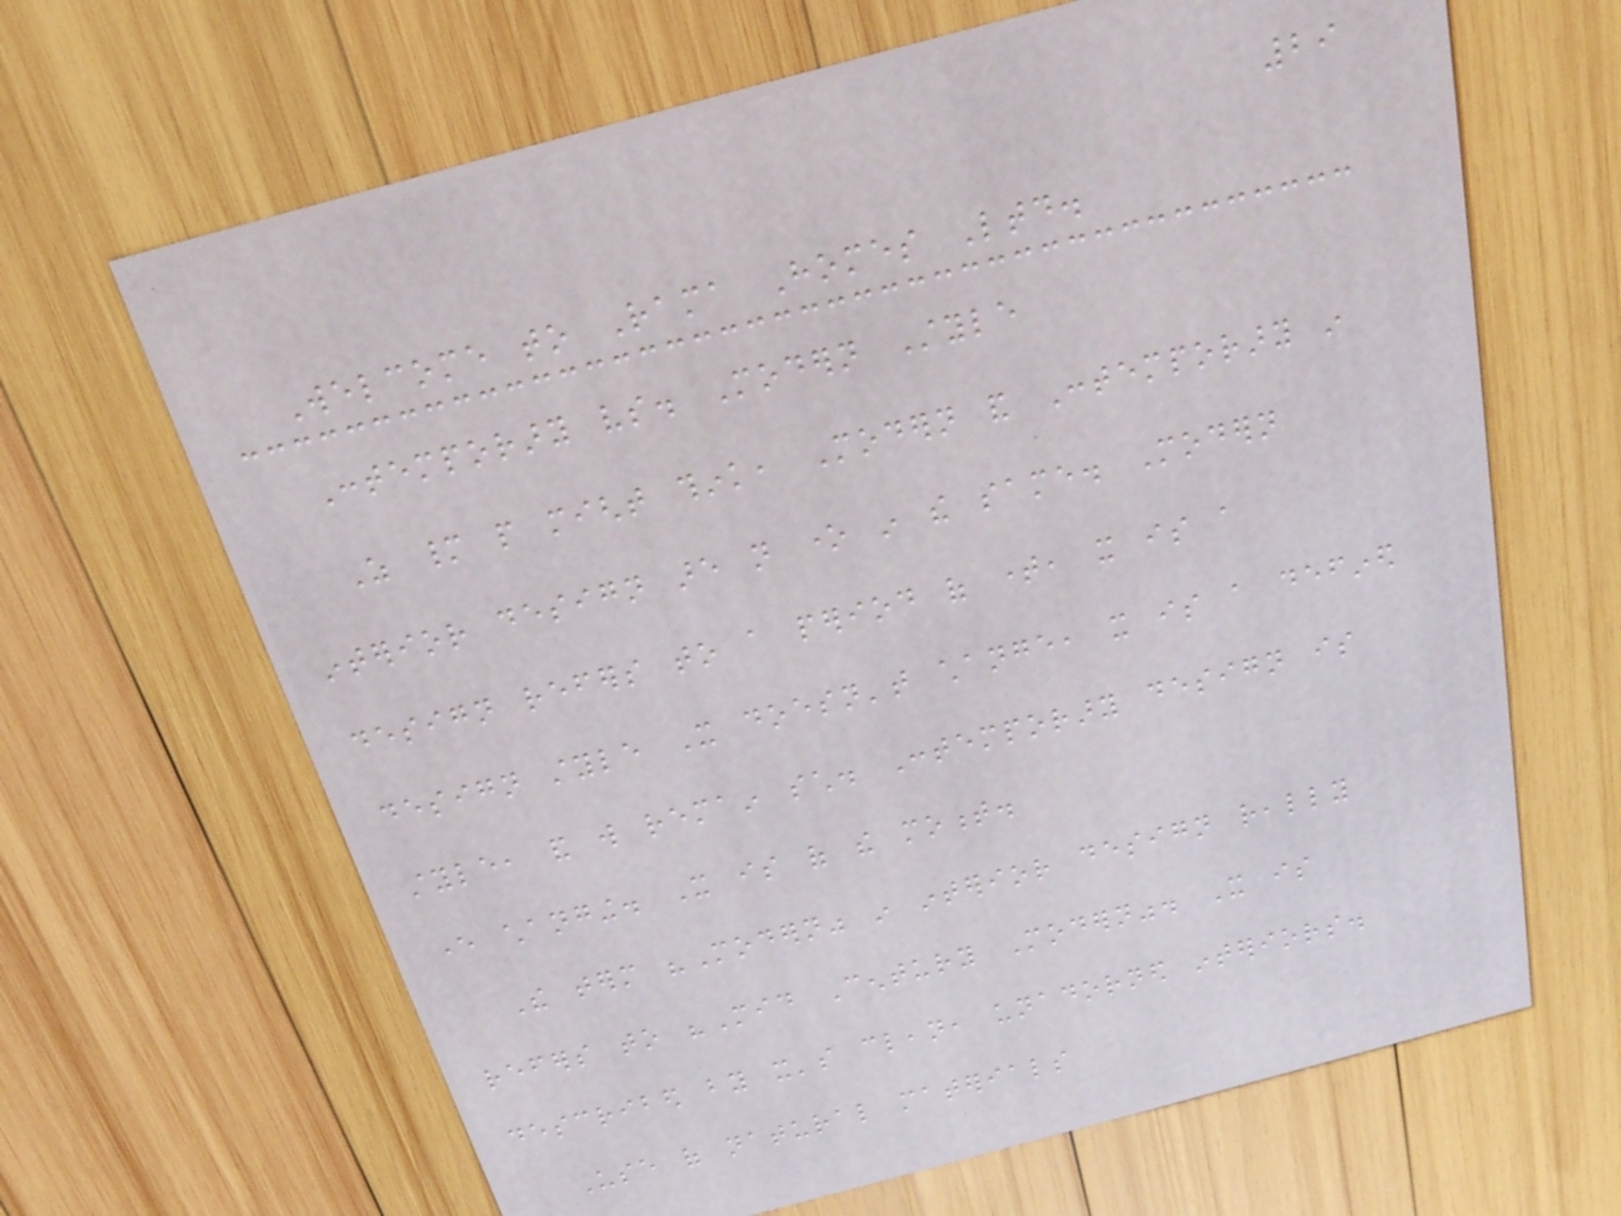29
Welcome to Rama Homes Ltd.
Contemporary vs. Modern Style
As many people might think, Modern and Contemporary in
interior design are not one in the same. Modern
design refers to a period of time, it is a
design style It doesn't change, it is a defined
style, and will remain such. Contemporary design is
ever changing. It is of the moment.
The term "Modern" in interior design really
refers to "Mid Century Modern". It is
described by it's clean, unadorned interiors.
Use of natural materials
